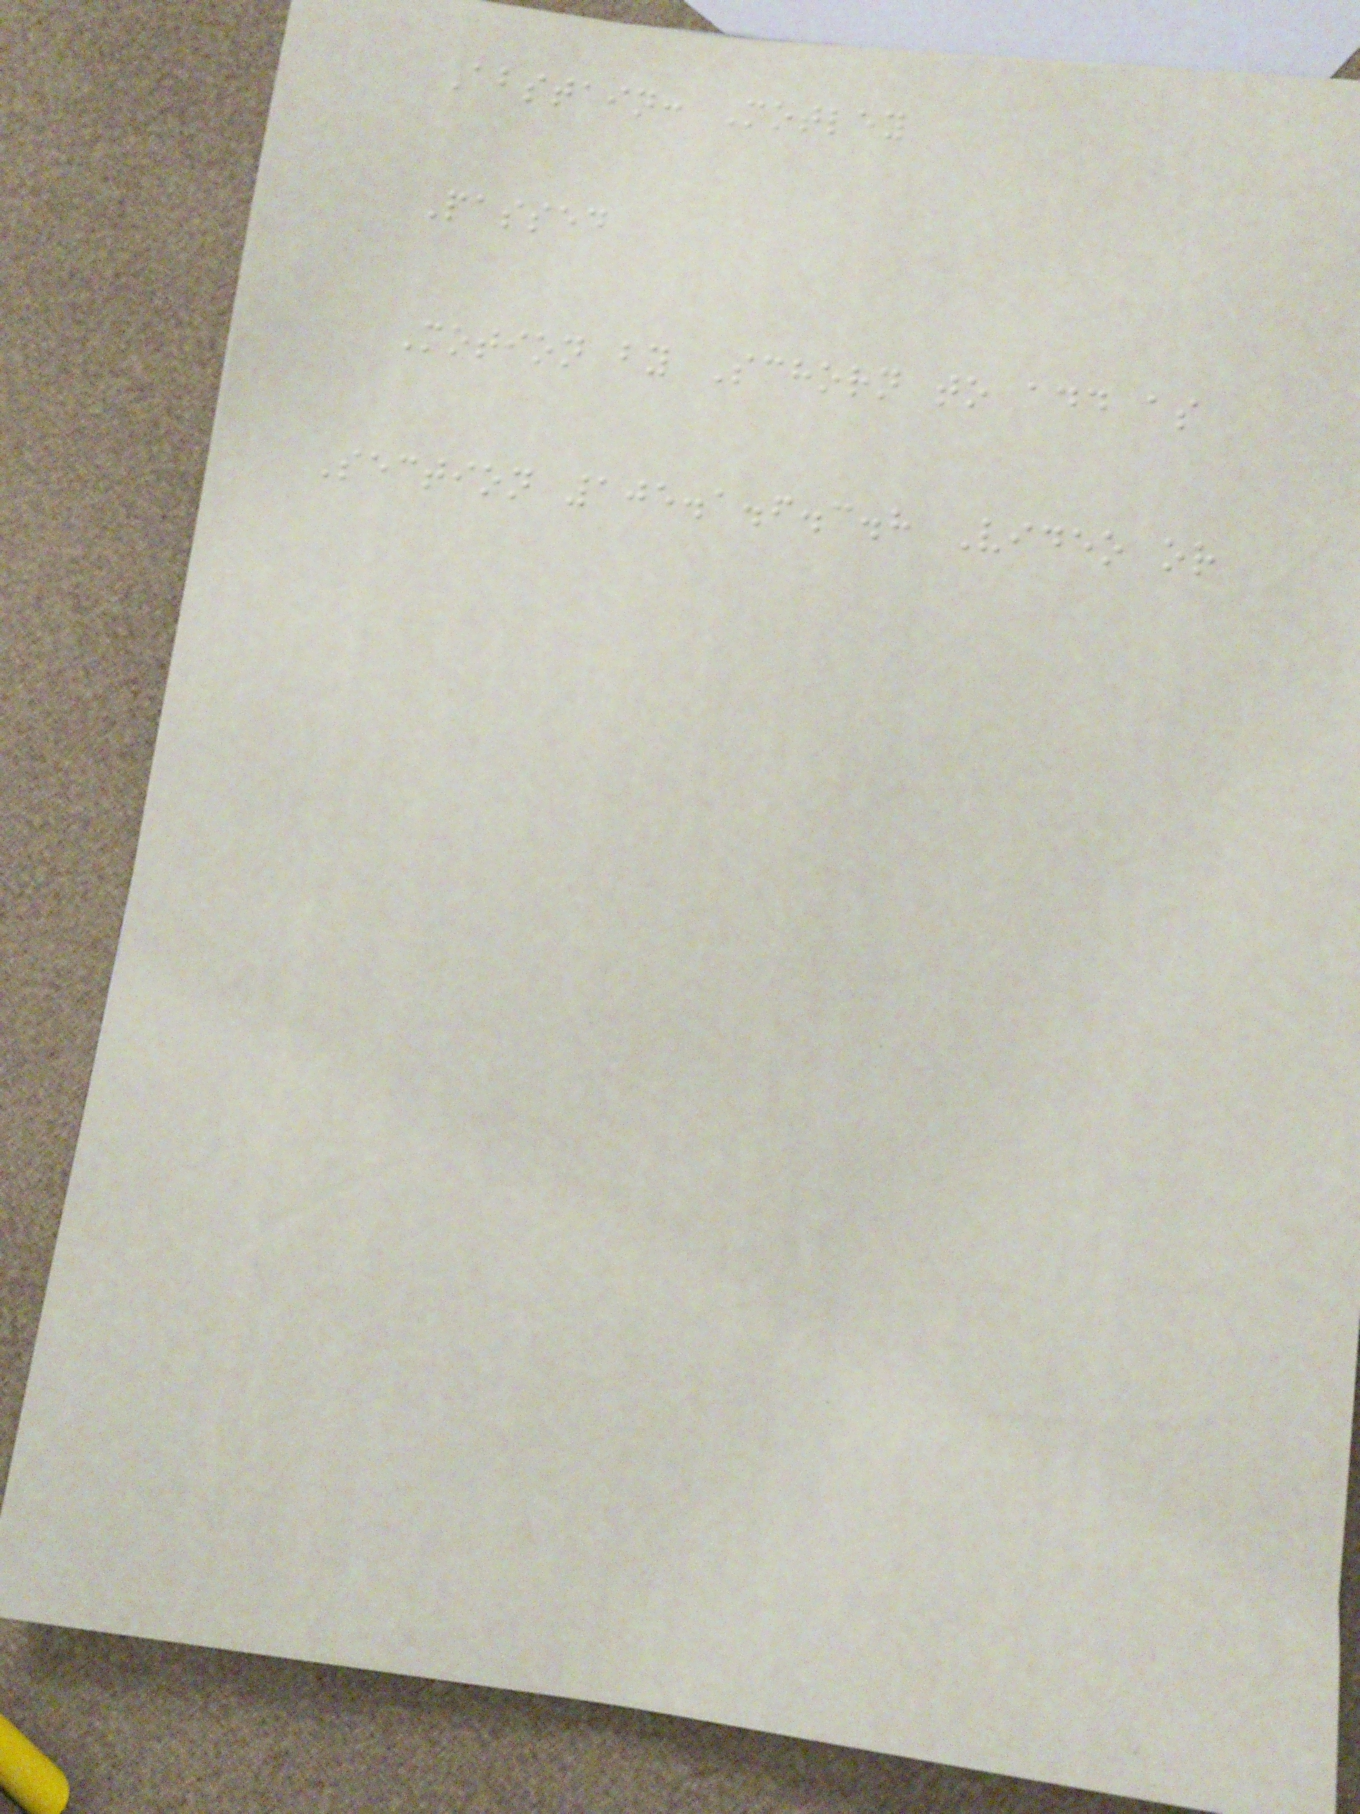Abstain: Motley
Passed
Motion by Schorn to add as
Section 105.1.6.3.8 Video or
